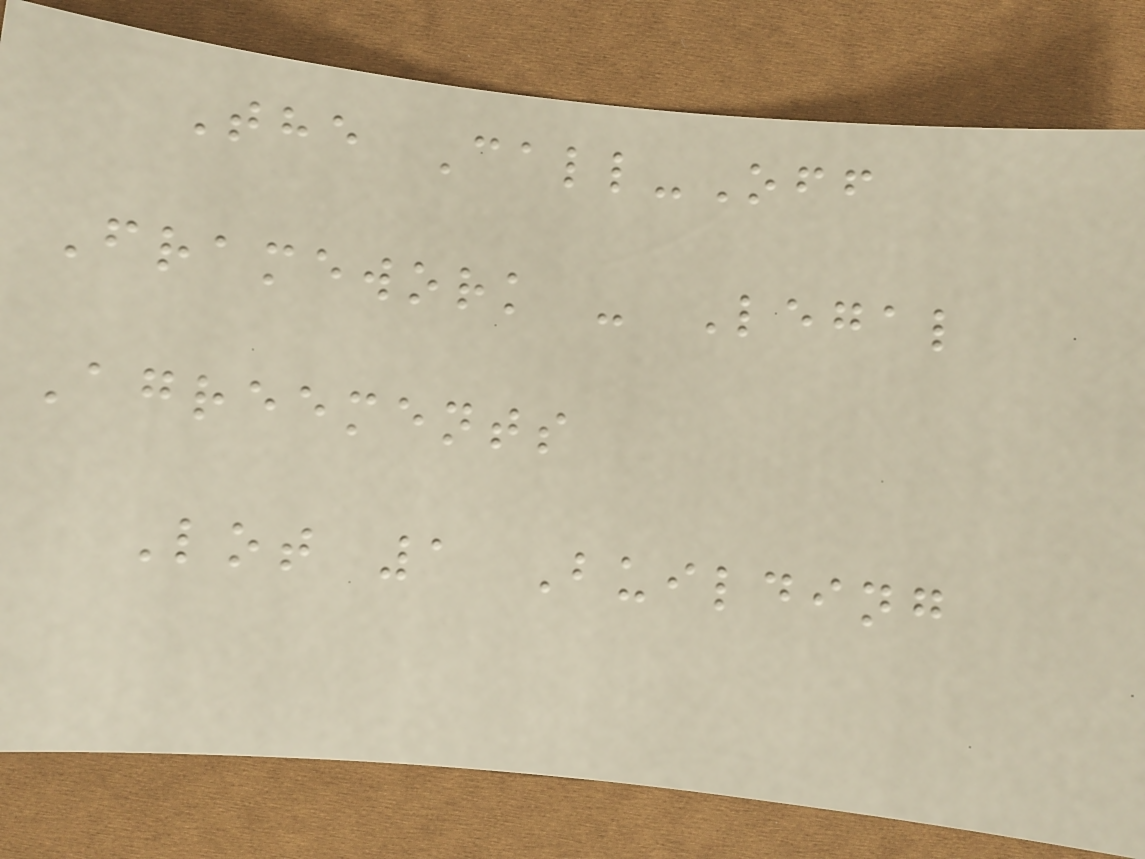The Call-Off
Framework - Legal
Agreements
Lot 1 Building
